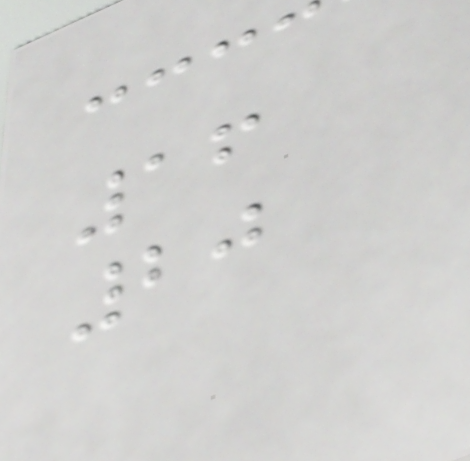16
20
